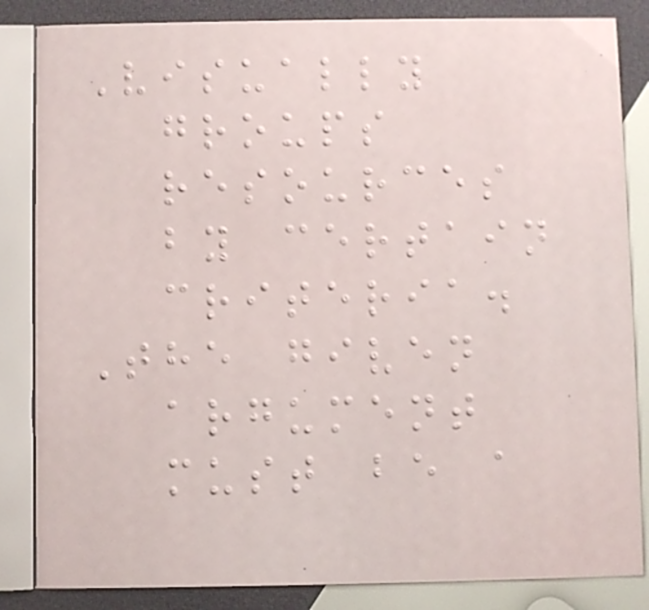Visually
groups
resources
by certain
criteria.
The given
argument
must be a
